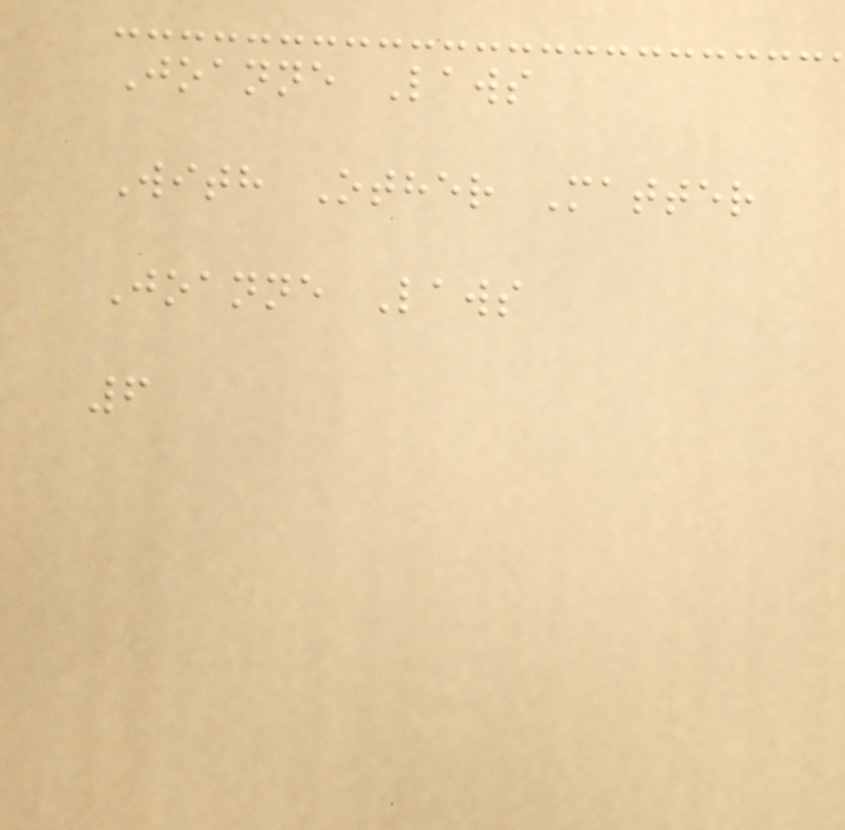Joanne Laws
With Other Matter
Joanne Laws
6
